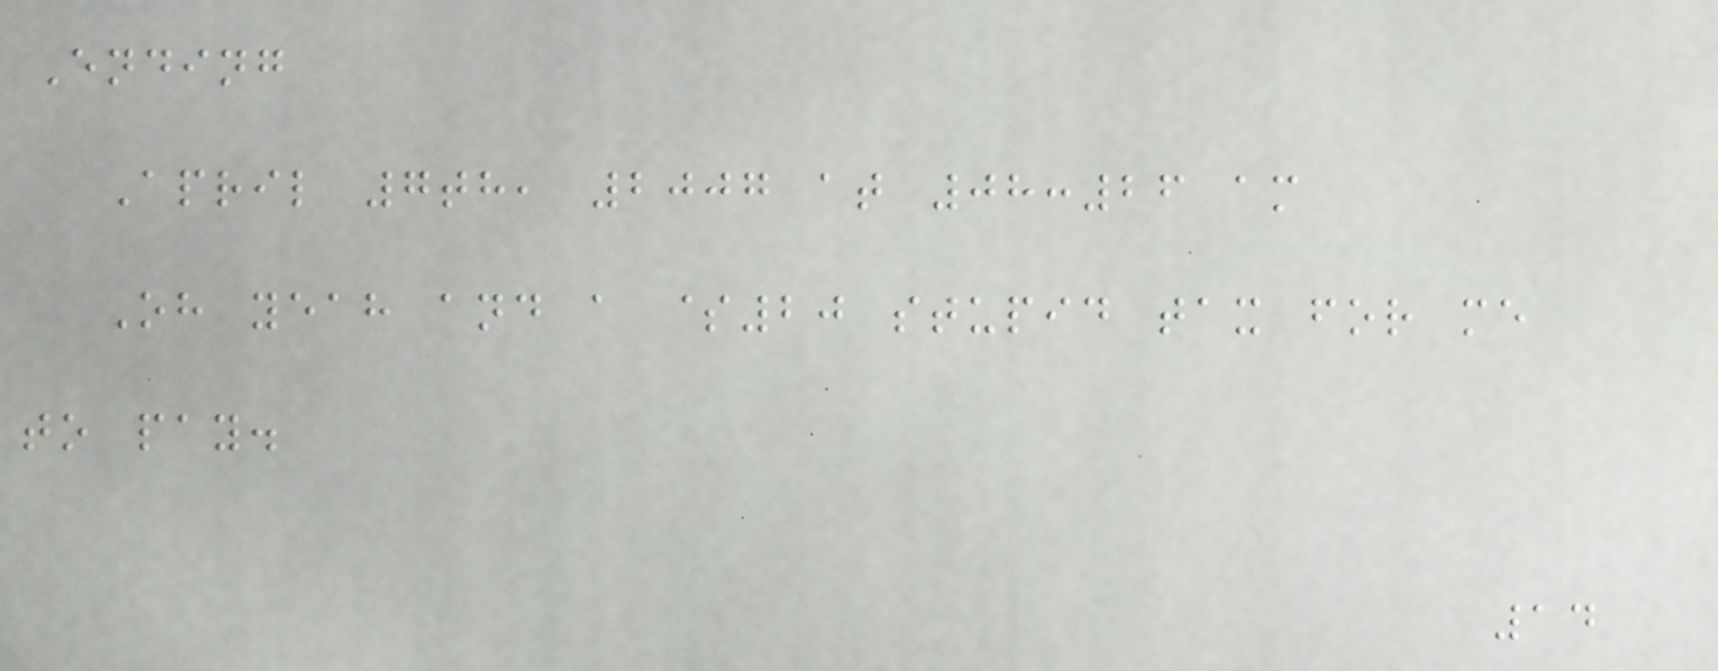Ending
April 7th, 2007 at 08:26 am
Oh yeah and a $20 stupid tax for me
to pay.
14
